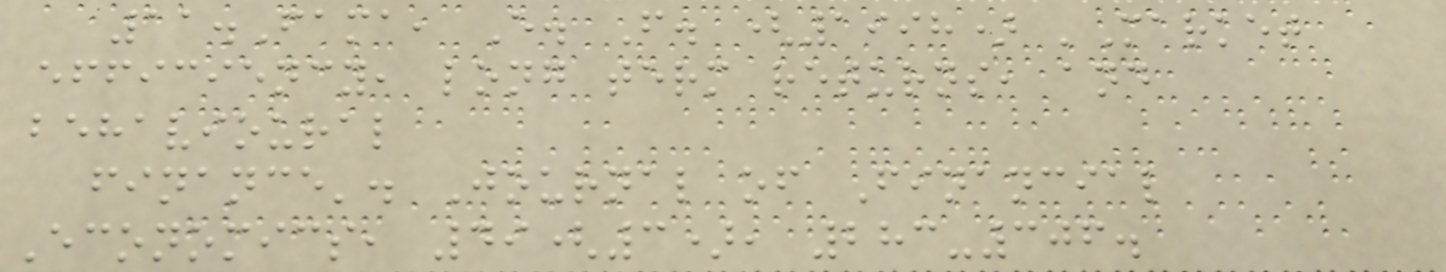11.Fama, E. F. (1998) 'Market
efficiency, long term returns, and
behavioural
finance'. Journal of Financial
Economics, 49(3), 283-306.
